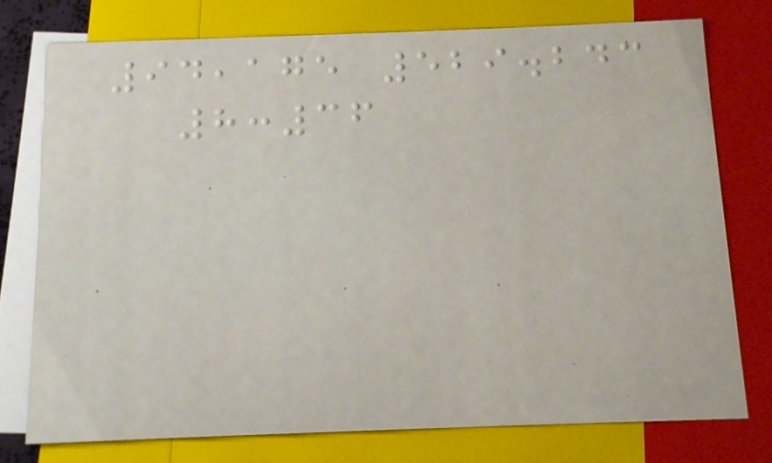94,175 529.243
8:36
